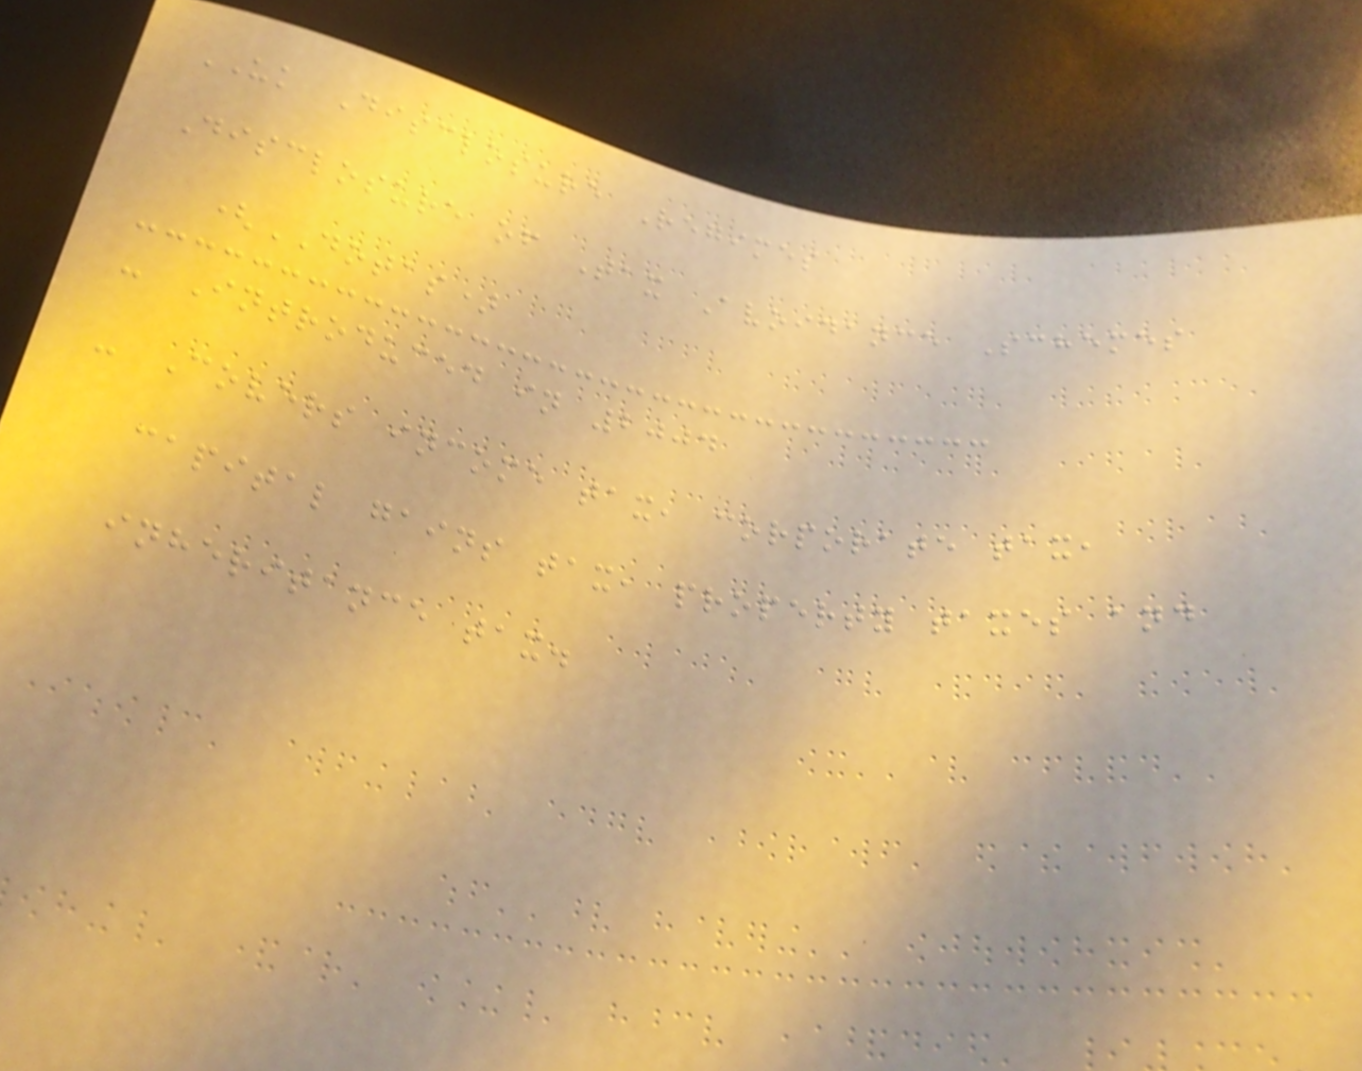UK Disclosure Regimes
Disclosure of Tax Avoidance Schemes
(DOTAS)
- Introduced in 2004
- Covers income tax, corporate tax,
capital gains tax, property taxes and
inheritance tax.
